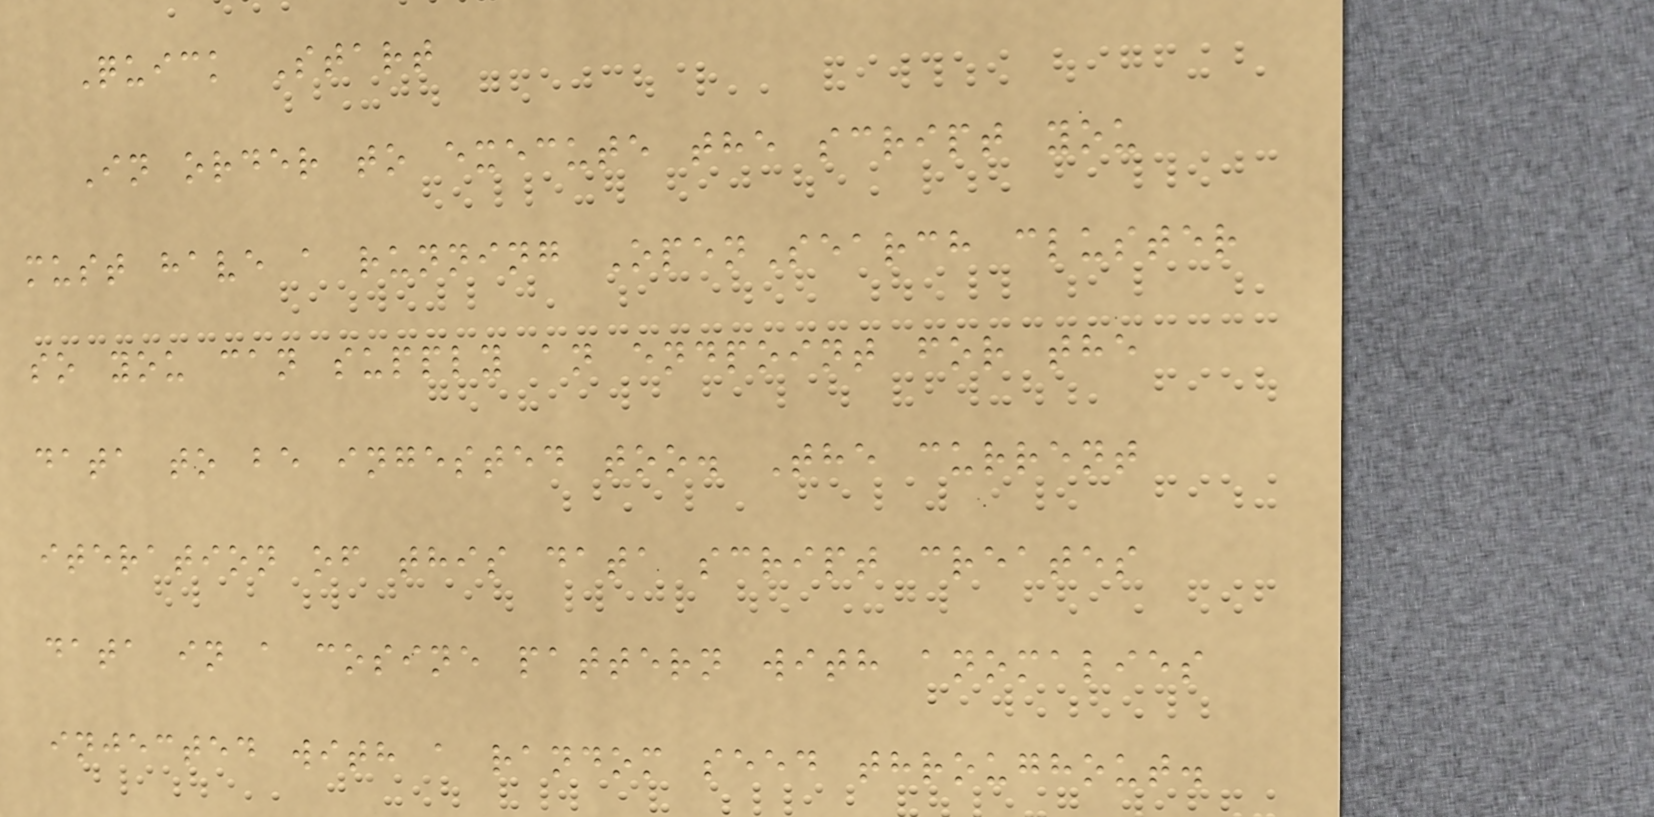Quick Start
In order to execute the script you
must have a running OpenSearch cluster
so you can supply an endpoint for the
data to be ingested too. The current
iteration of this data script creates
data in a cosine pattern with anomalies
injected with a random seed throughout.
